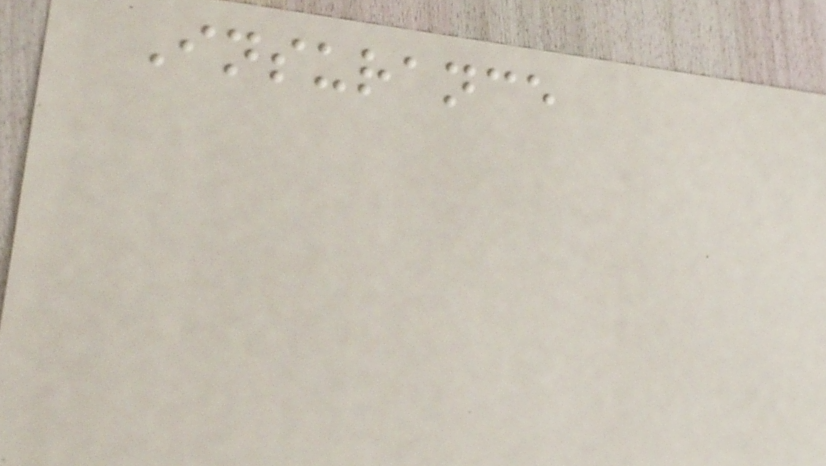Insurance
